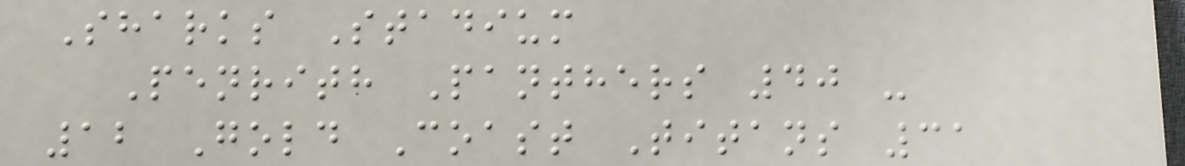Sharks Stadium
Penrith Panthers 40 -
12 Gold Coast Titans 31
